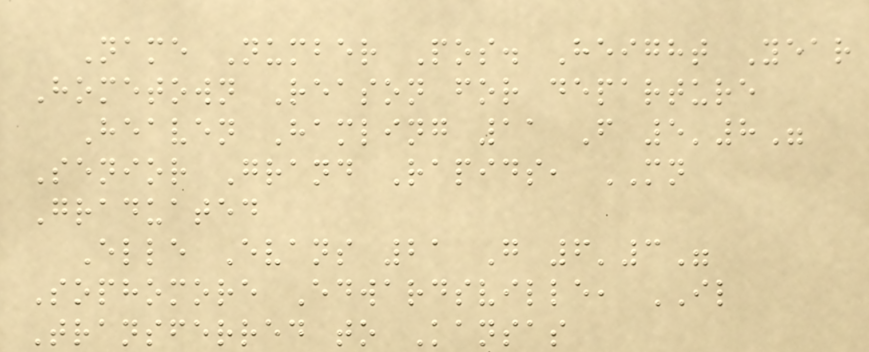Name Number Pos. Height Year
Hometown Reason for departure
Heaven Hamling 11 F 5'8"
Senior Grand Rapids, MN
Graduated
Elle Evans 21 G 6'3"
Sophomore Edwardsville, IL
Transferred to Kansas
